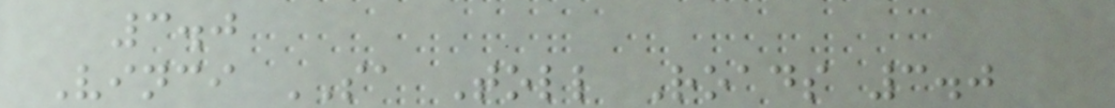3.0
Vinci SA Toll Roads 3.0
